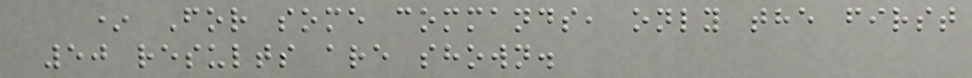* For some commands, only the first
50 results are shown.
